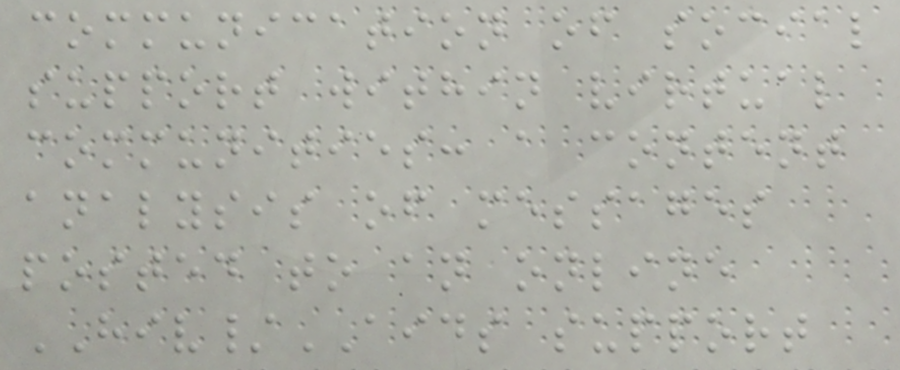communication of social
support within virtual
communities: a content
analysis of messages
posted to an online
HIV/AIDS support
